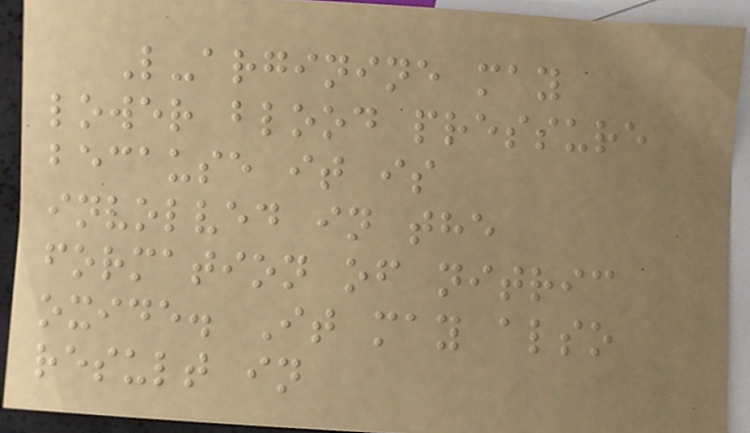L-arginine may
lower blood pressure
because it is
involved in the
formation of nitric
oxide. It may also
result in
